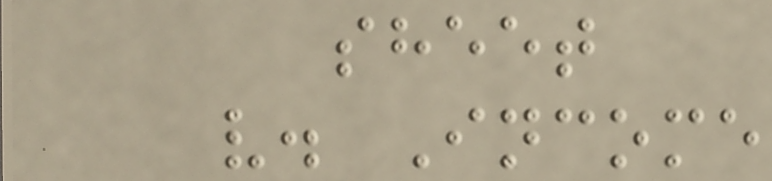sheet
v. Income
